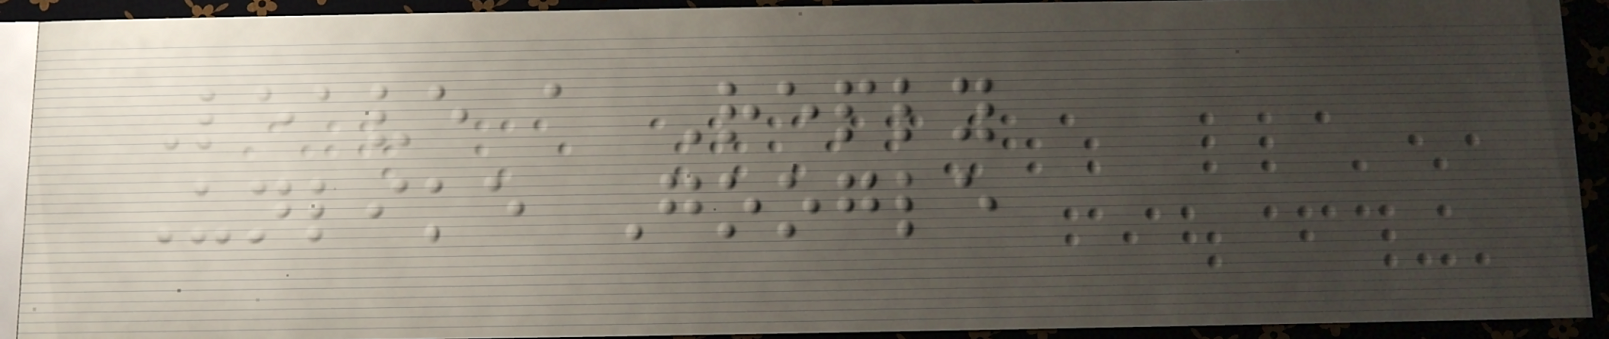Leave a Reply
Unlike Google
